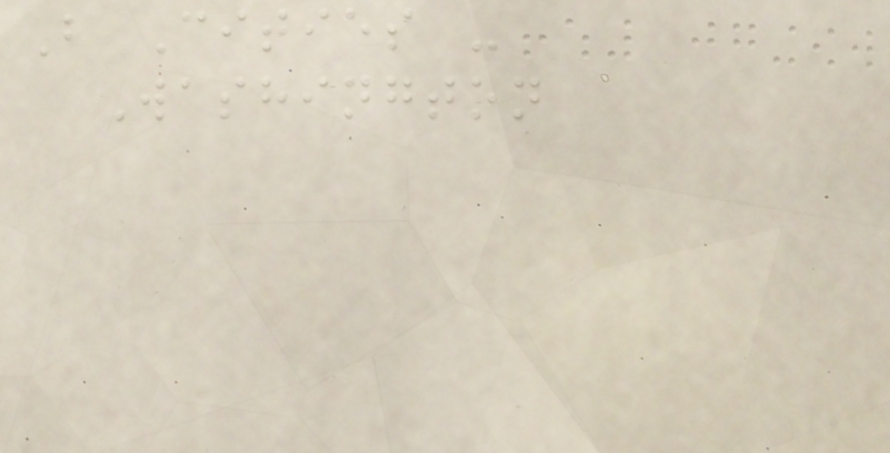B Cities -
Washington
